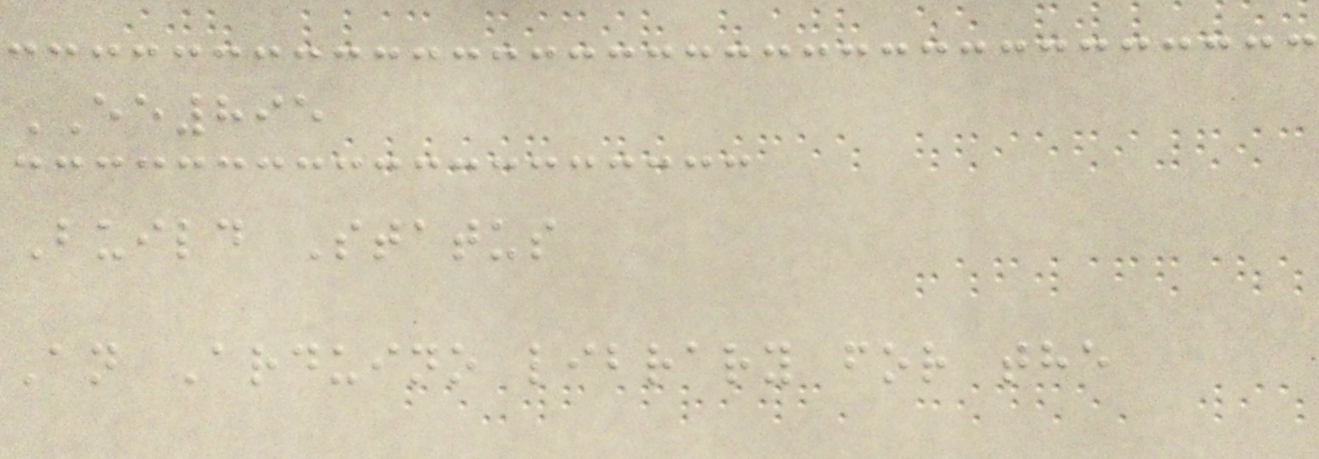EE895
Build Status
An Arduino library for the
